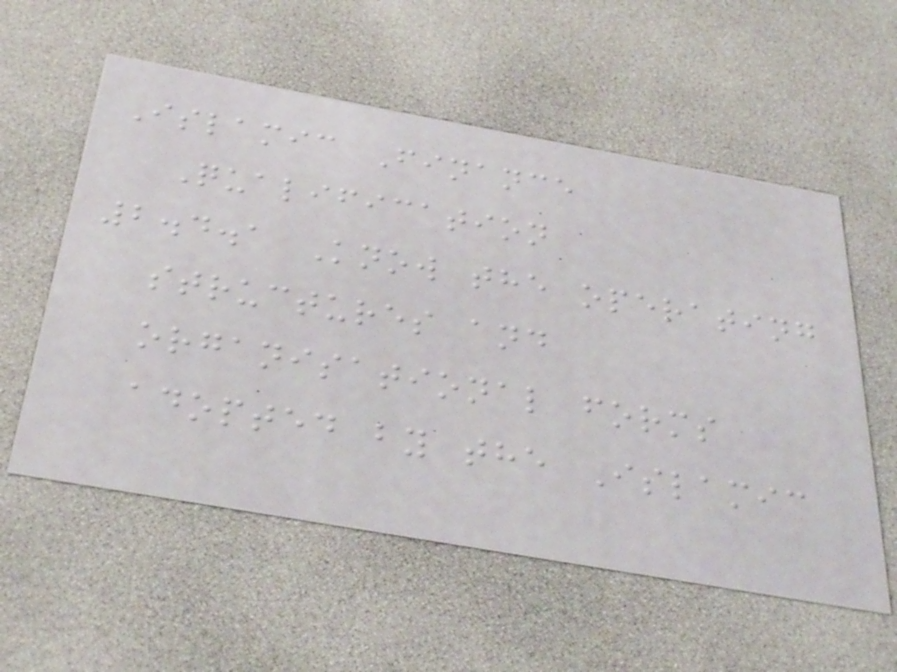Islamic Finance
Qualification
2.4.1 Know the operating
structures and
organisational forms
adopted by the Islamic
